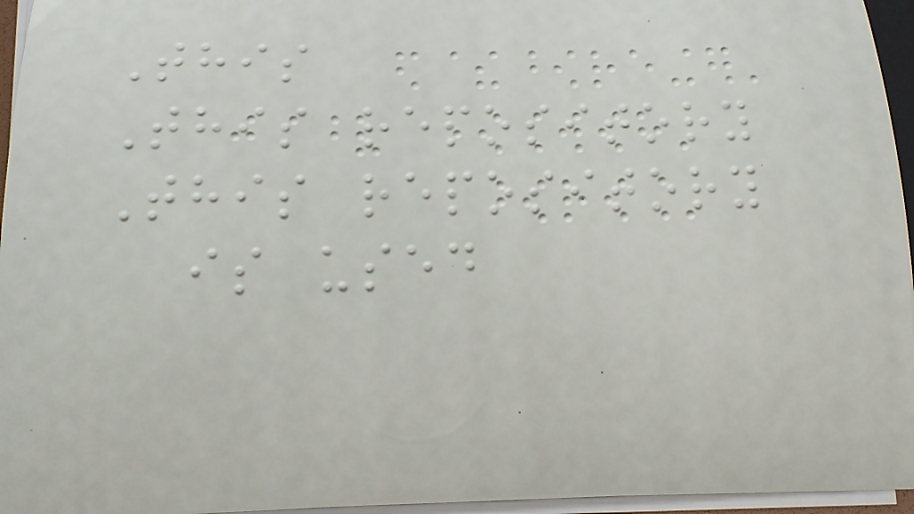This
This repository
This repository
is used
